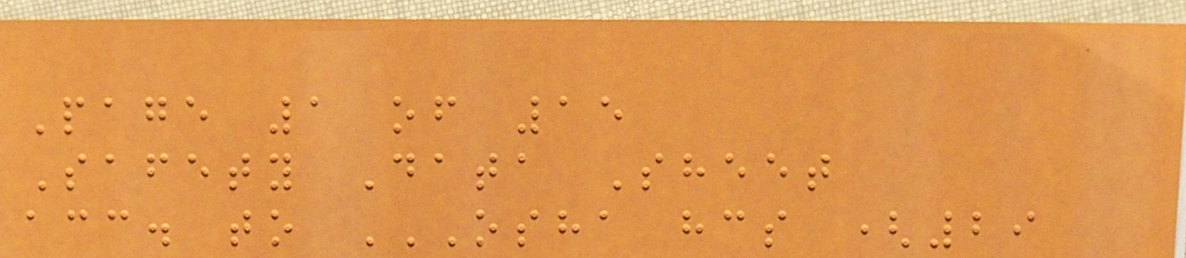Page 1 of 15
Safety Data Sheet
acc. to OSHA HCS (29
